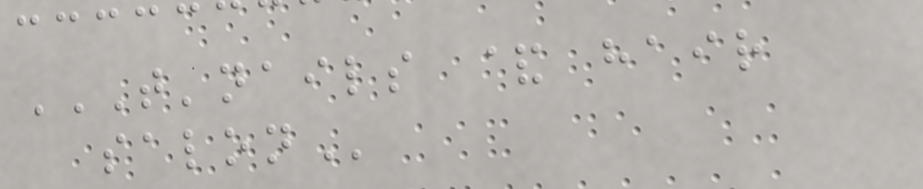T'NAILS & HAIR
SALON
